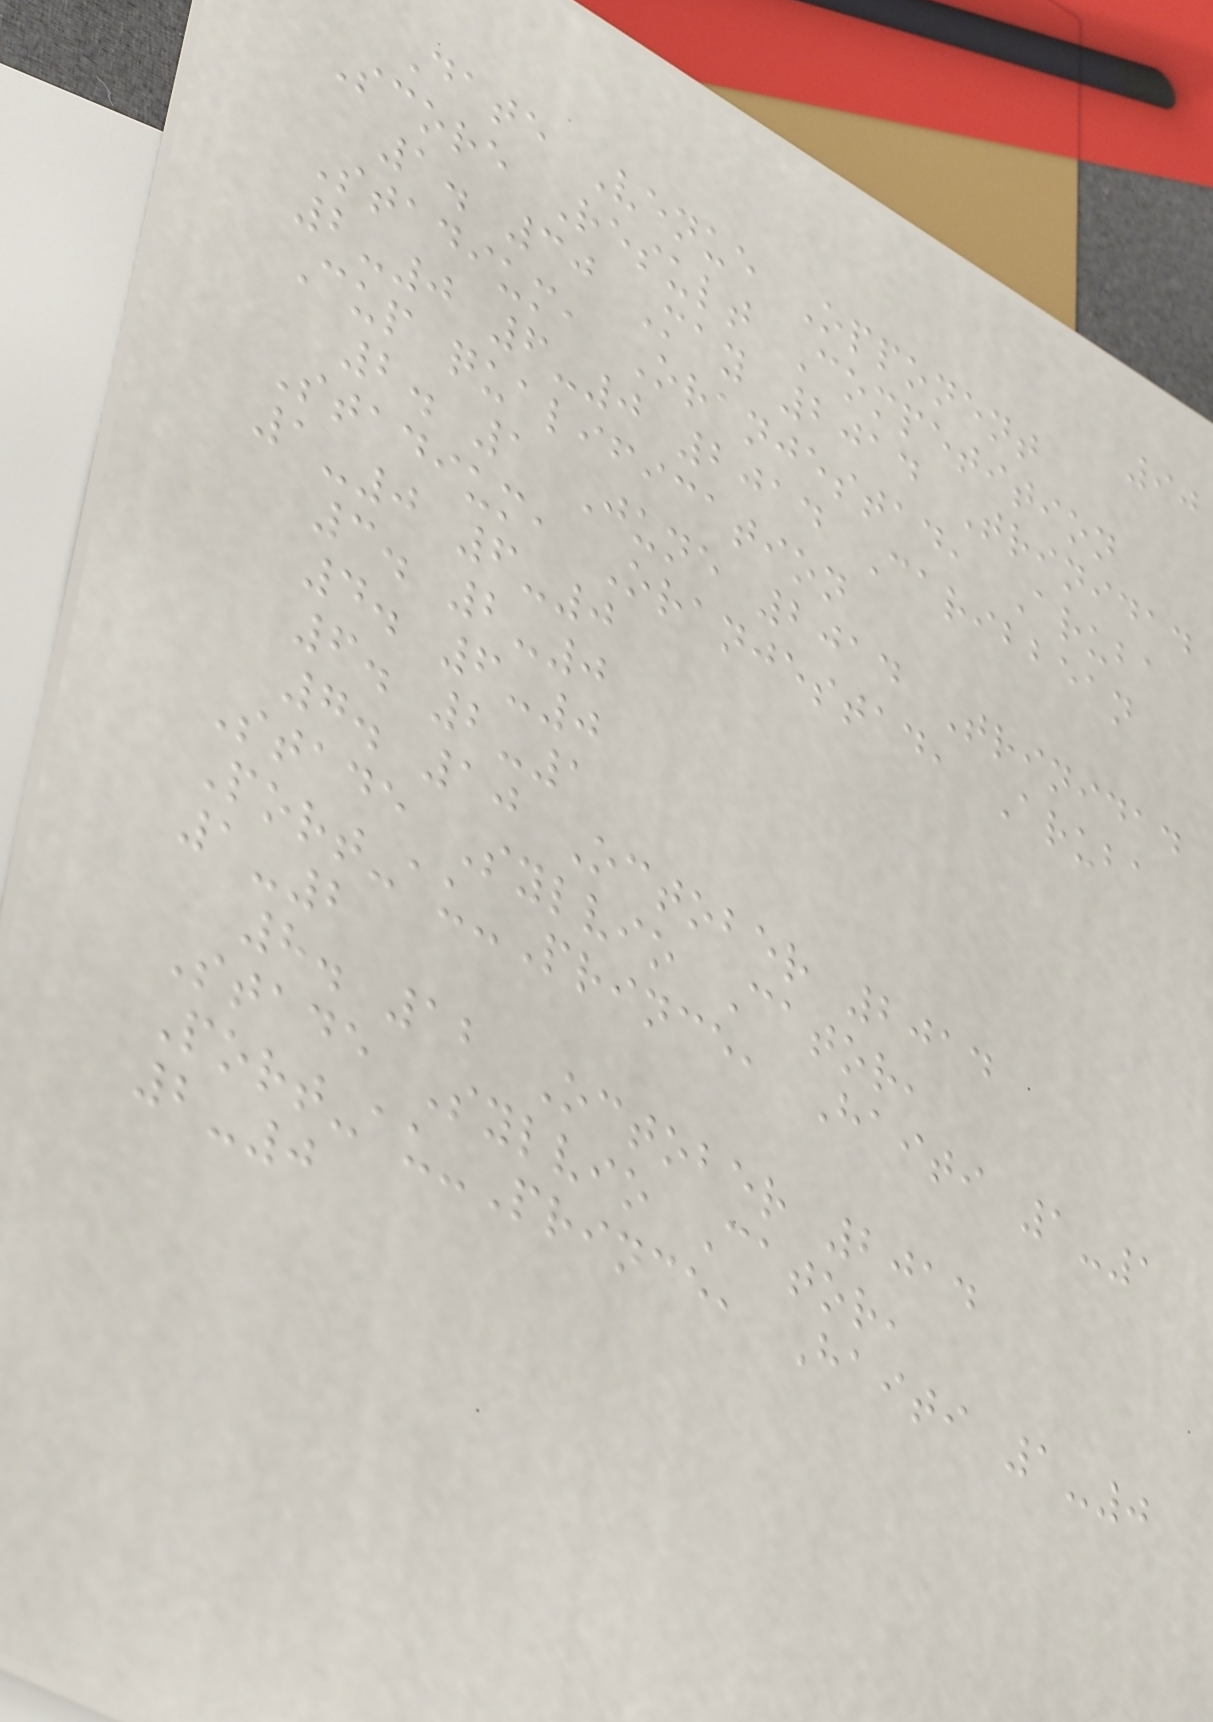90
Date Venue Opponent
Score Result Competition
1. 30 May 2014 Trinidad
Stadium, Oranjestad, Aruba
2-0 6-0 2014 Caribbean
Cup qualification
2. 1 June 2014 Trinidad
Stadium, Oranjestad, Aruba
1-0 6-0
3. 2-0
4. 6-0
6. 2-1
7. 10 October 2014
Stade Sylvio Cator,
Port-au-Prince, Haiti 1-1
1-2
8. 12 October 2014
Stade Sylvio Cator,
Port-au-Prince, Haiti 1-0
2-0
